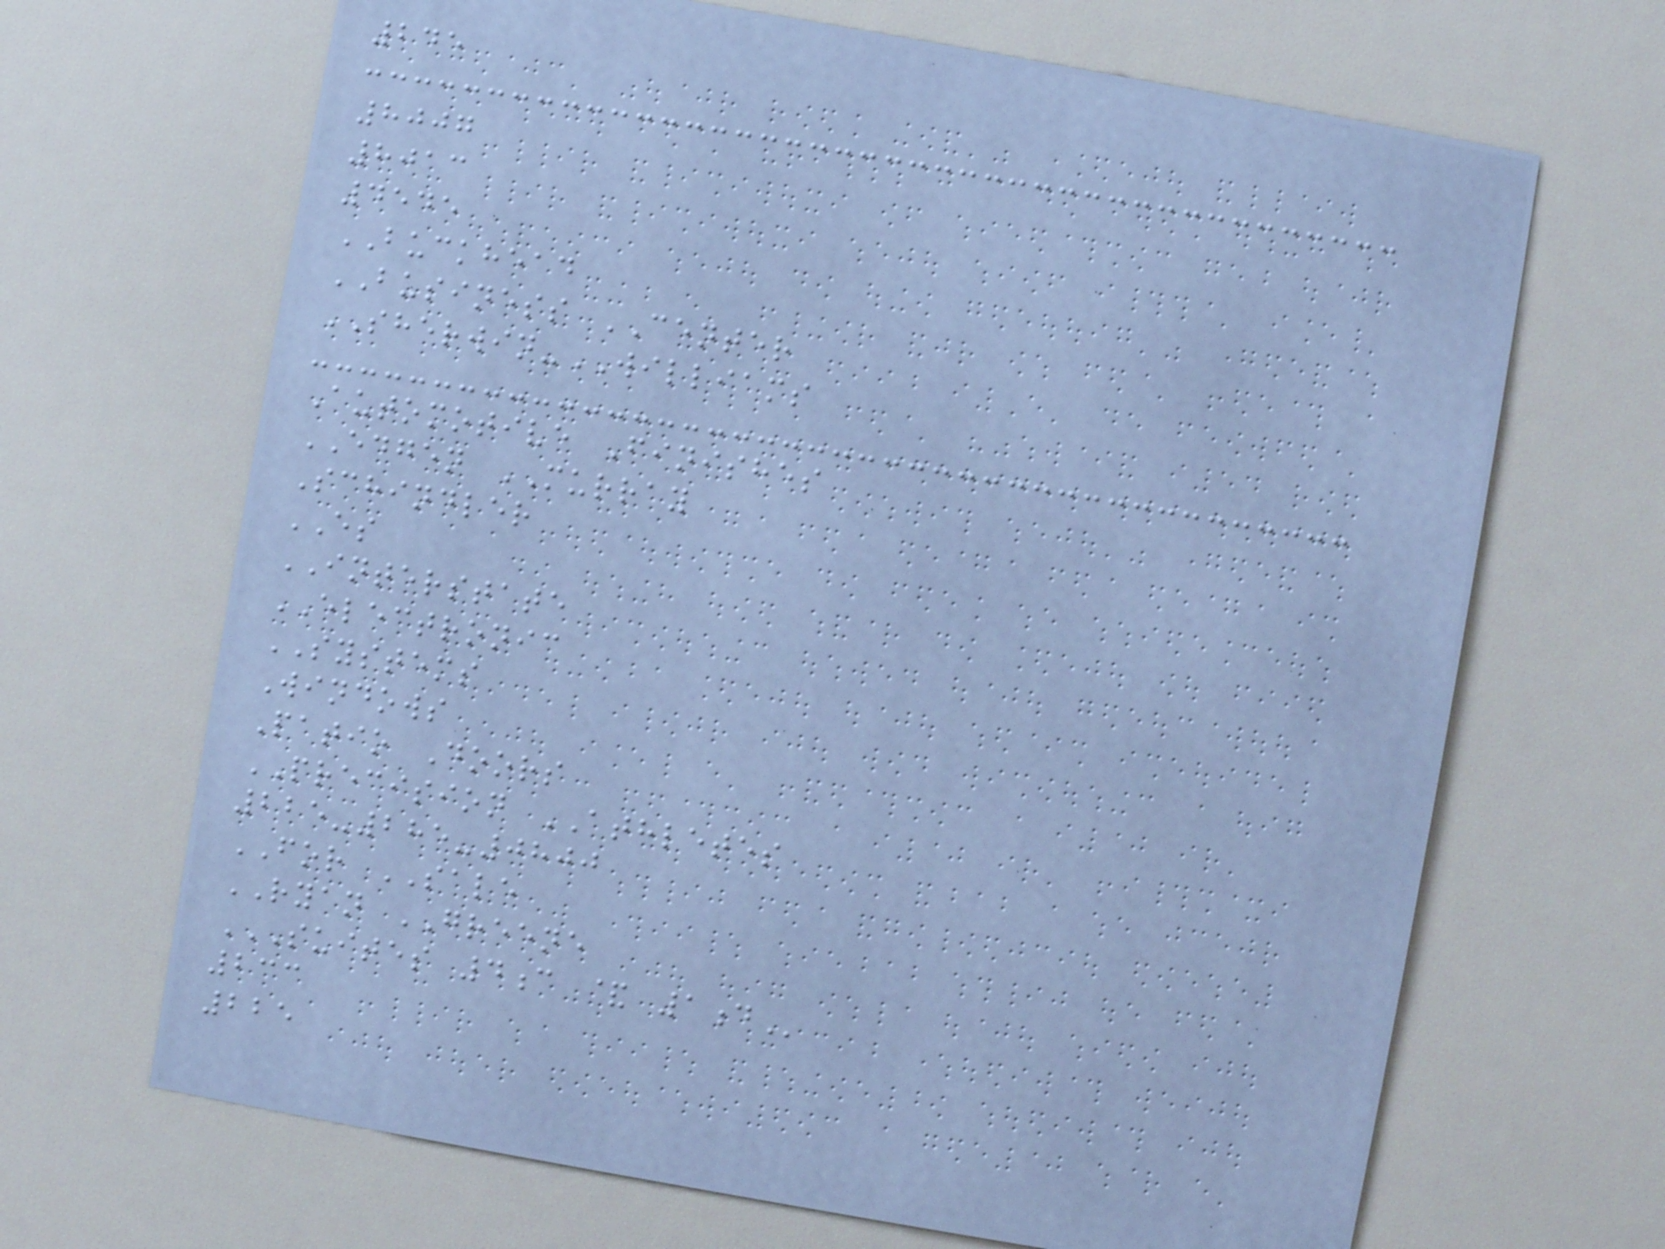245
8007
8013
4545
BUCKHEAD
BUSINESS CENTER
SHERWIN-WILLIAMS
Automotive Finishes
EDGEN MURRAY
Schindler
ES
INTERSTATE
ELECTRONIC
SYSTEMS
Windows
Patio Doors
PRECISION ATHLETES
225-285-0800
FOR SALE
RYAN GREENE
SUITES 4C & 1D
233
225
